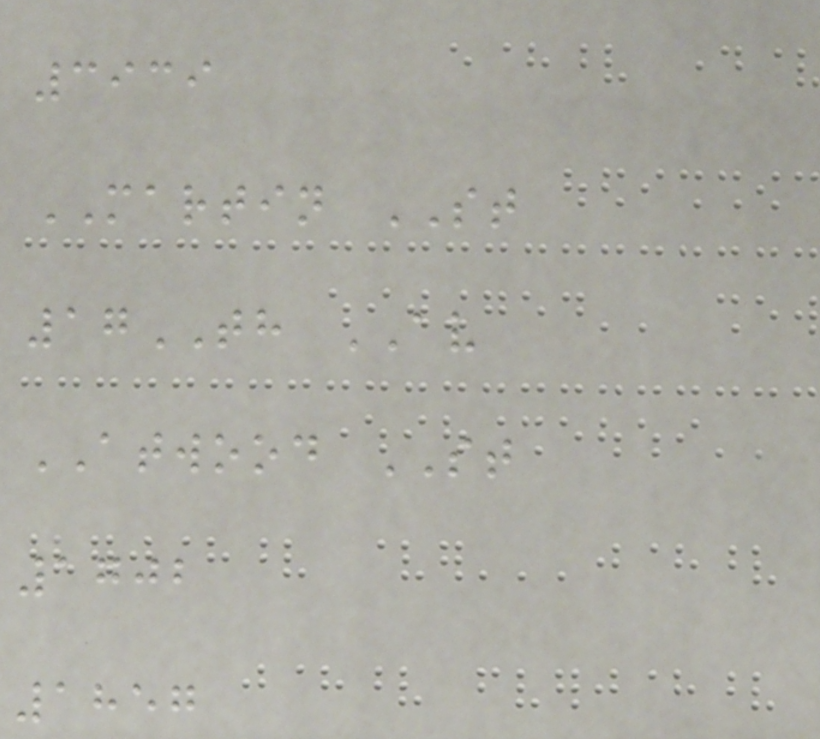3939
MARTIN ST
17TH AV
ATWOOD ST
1702
1857
